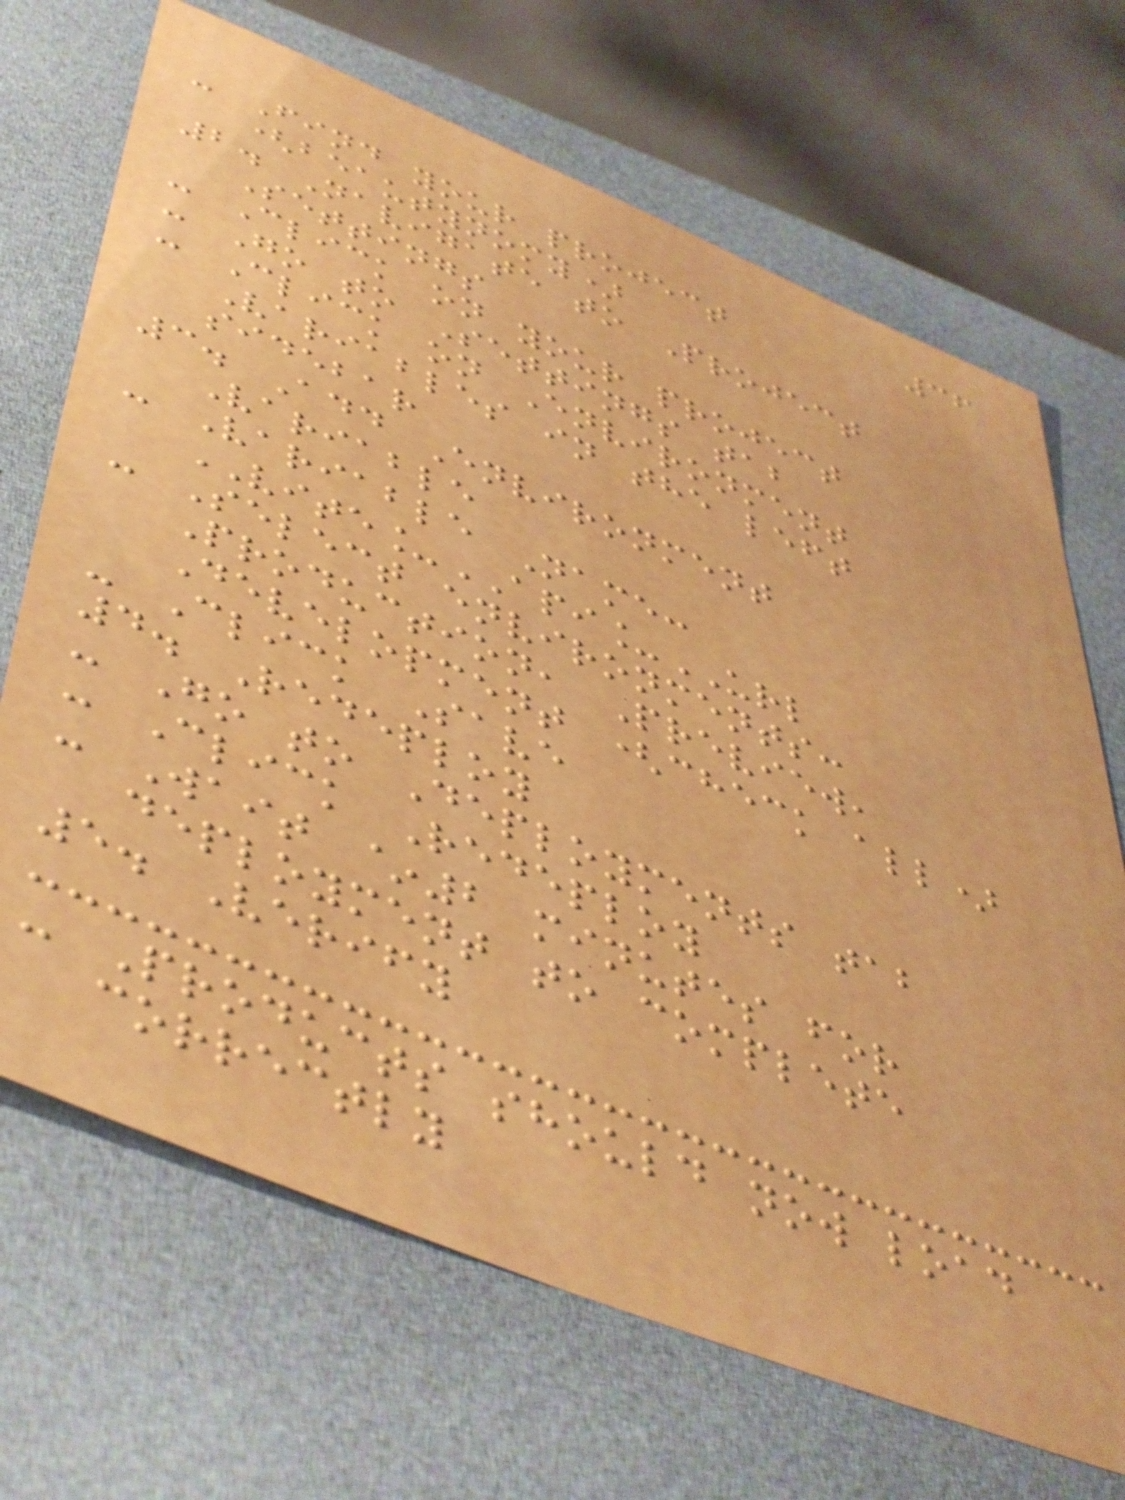36
- Find your project
(beautynomy)
2. Navigate to Project
Settings
- Click on your project
- Go to Settings tab
- Click on Environment
Variables in the left
sidebar
3. Add Environment
Variable
- Variable Name:
VITE_API_URL
- Select environments:
Production, Preview,
Development (check all)
- Click Save
4. Redeploy
- Go to Deployments tab
- Click Redeploy
- Wait ~2 minutes for
deployment to complete
5. Verify
- Products should now load
correctly
